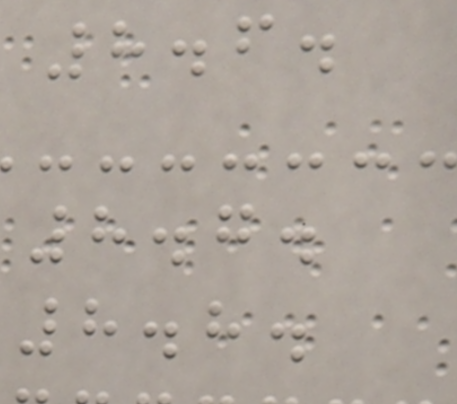8.6.
8.7.
8.8.
